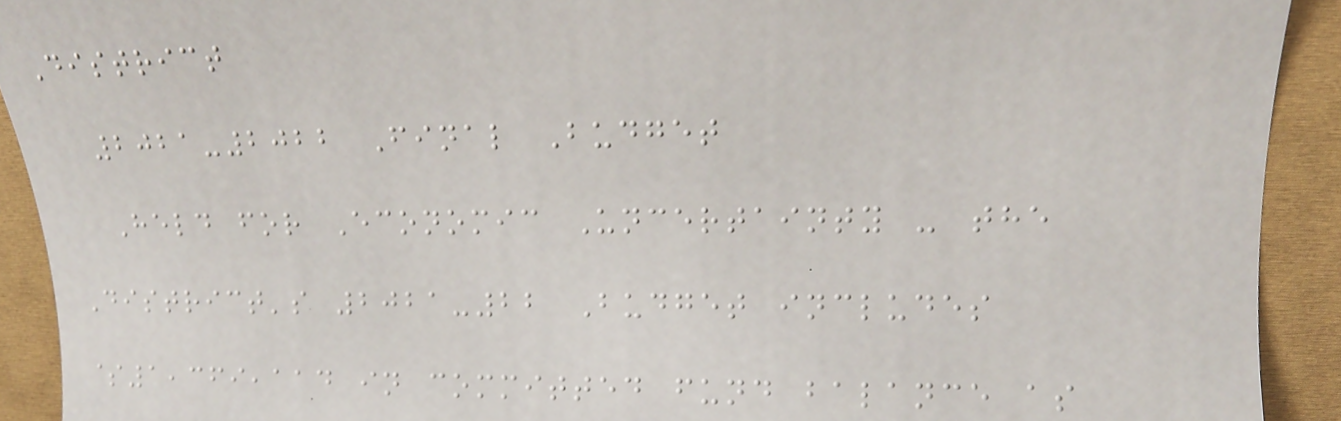District
2021-2022 Final Budget
Held for Economic Uncertainty - the
District's 2021-22 Budget includes
$1,369,114 in committed fund balance as
